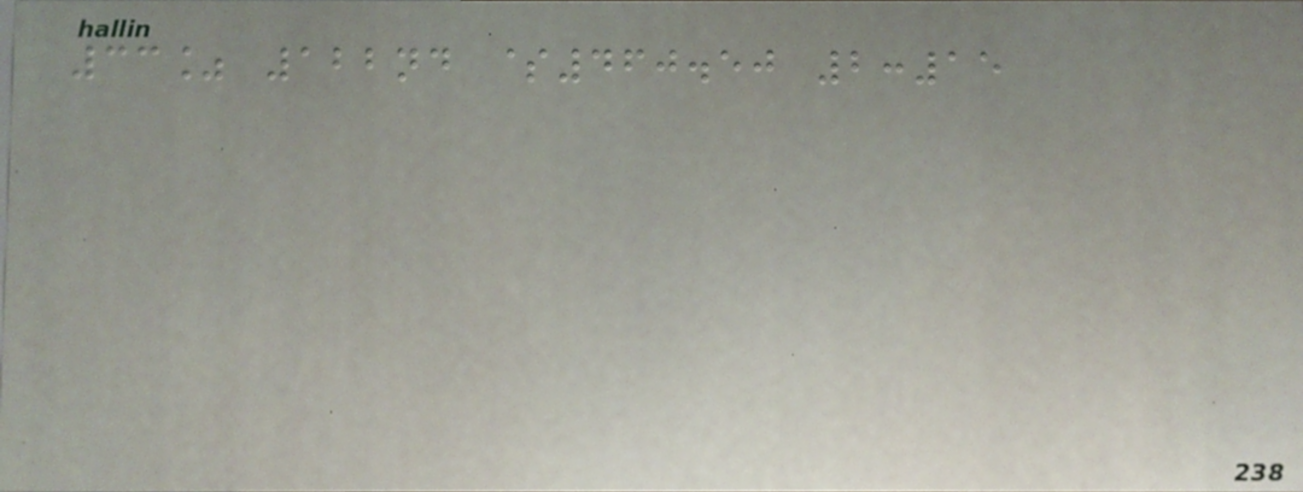33% 122nd $460.50 2:15
